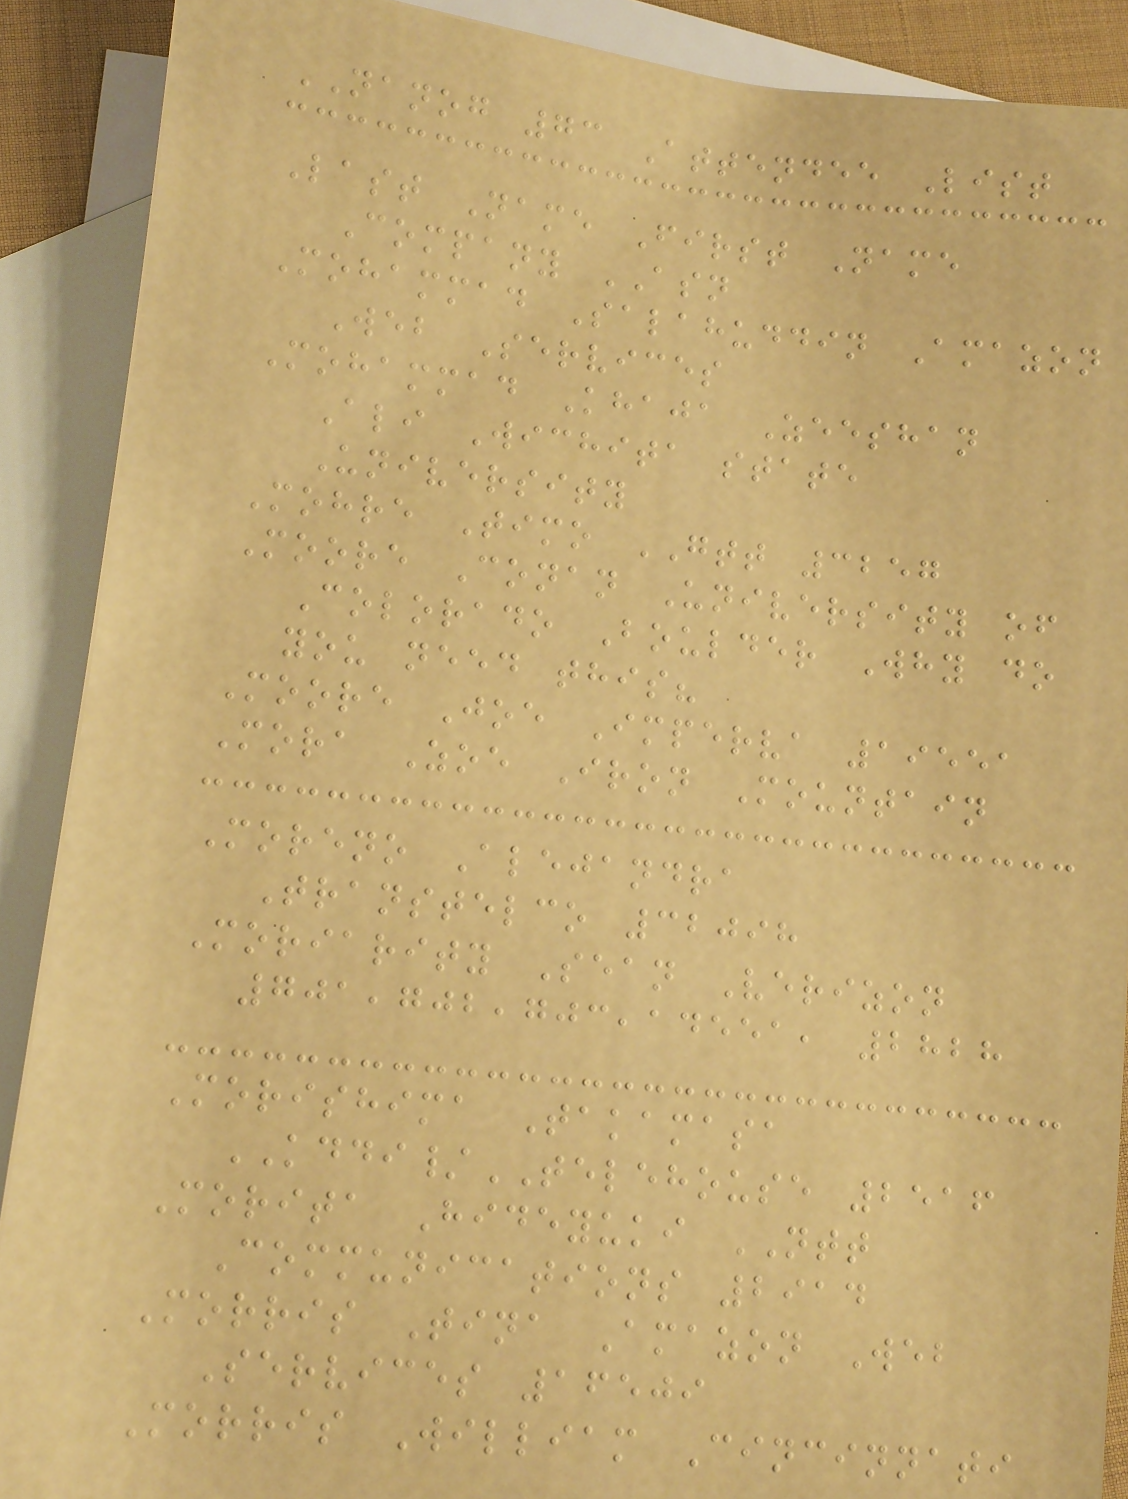NANOG 73 Attendee List
Last Name First Name
Company ASN
Mohammad Salahuddin Amazon
Web Services
Mohammad Khaja Zeeshan
Ali Wichita state
University
Mohre Timo GTT 3257
Moore Conan University of
Colorado Boulder Why do
you need this?
Moore Joe Imperva 19551
Mora Zoe Iron Mountain
Moreno Alejandra
Transtelco 32098
Moriarity Sean Verizon
701,702,703,14551, 2828
Morishima Takamasa
KDDI/TELEHOUSE 2516
Morita Hideyuki NTT
Communications 2914
Morris Tina Amazon Web
Services 16509
Morris William Cincinnati
